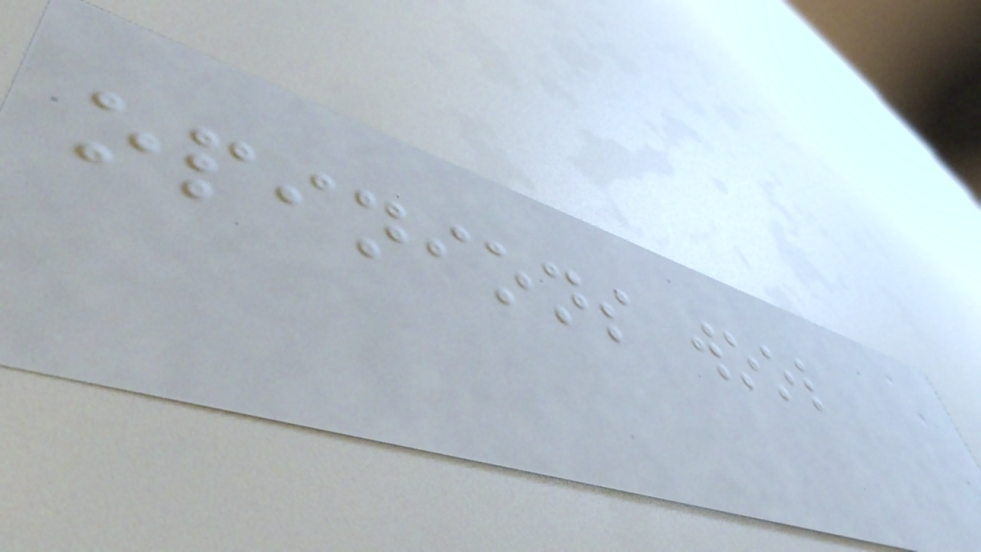opinions wool
